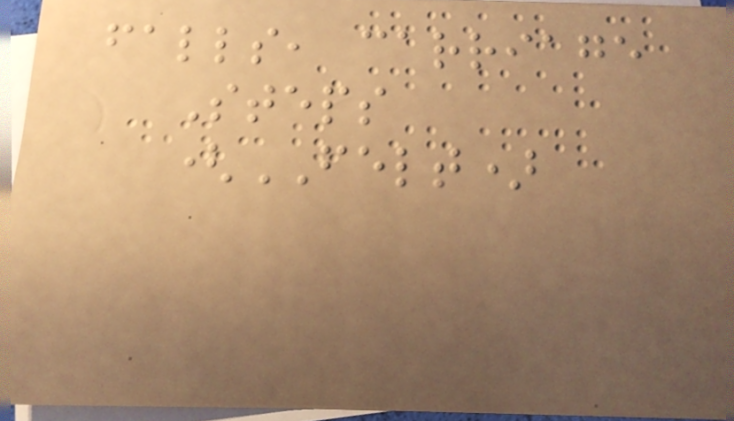falls, carriage
Steps
(FELT)
